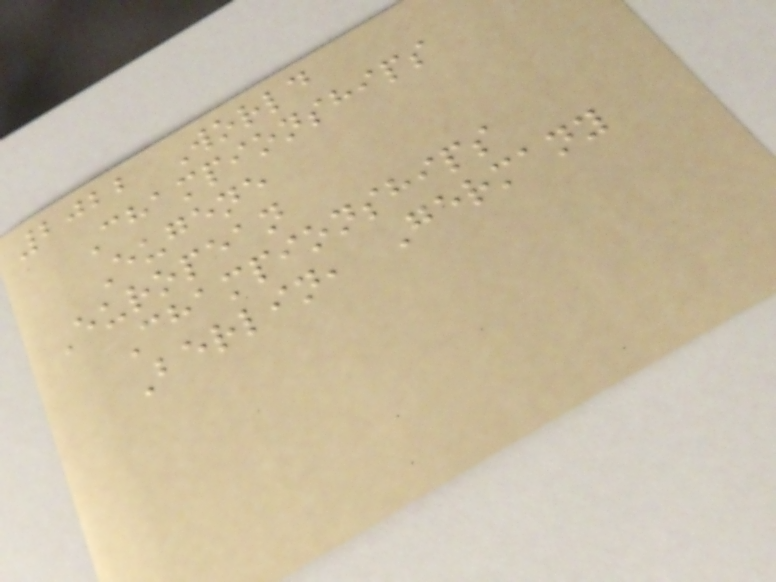2022 World
Championships
Eugene
European
Championships
Berlin, Germany
